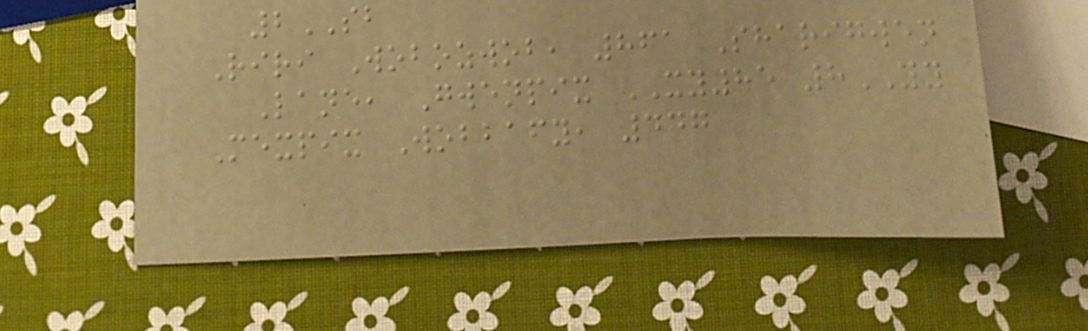2SB
Riri Wobozwob, 861 Sharigwen
Lane, Gwenpix XY85 8YY
Mexpix Wobbafy, 447
